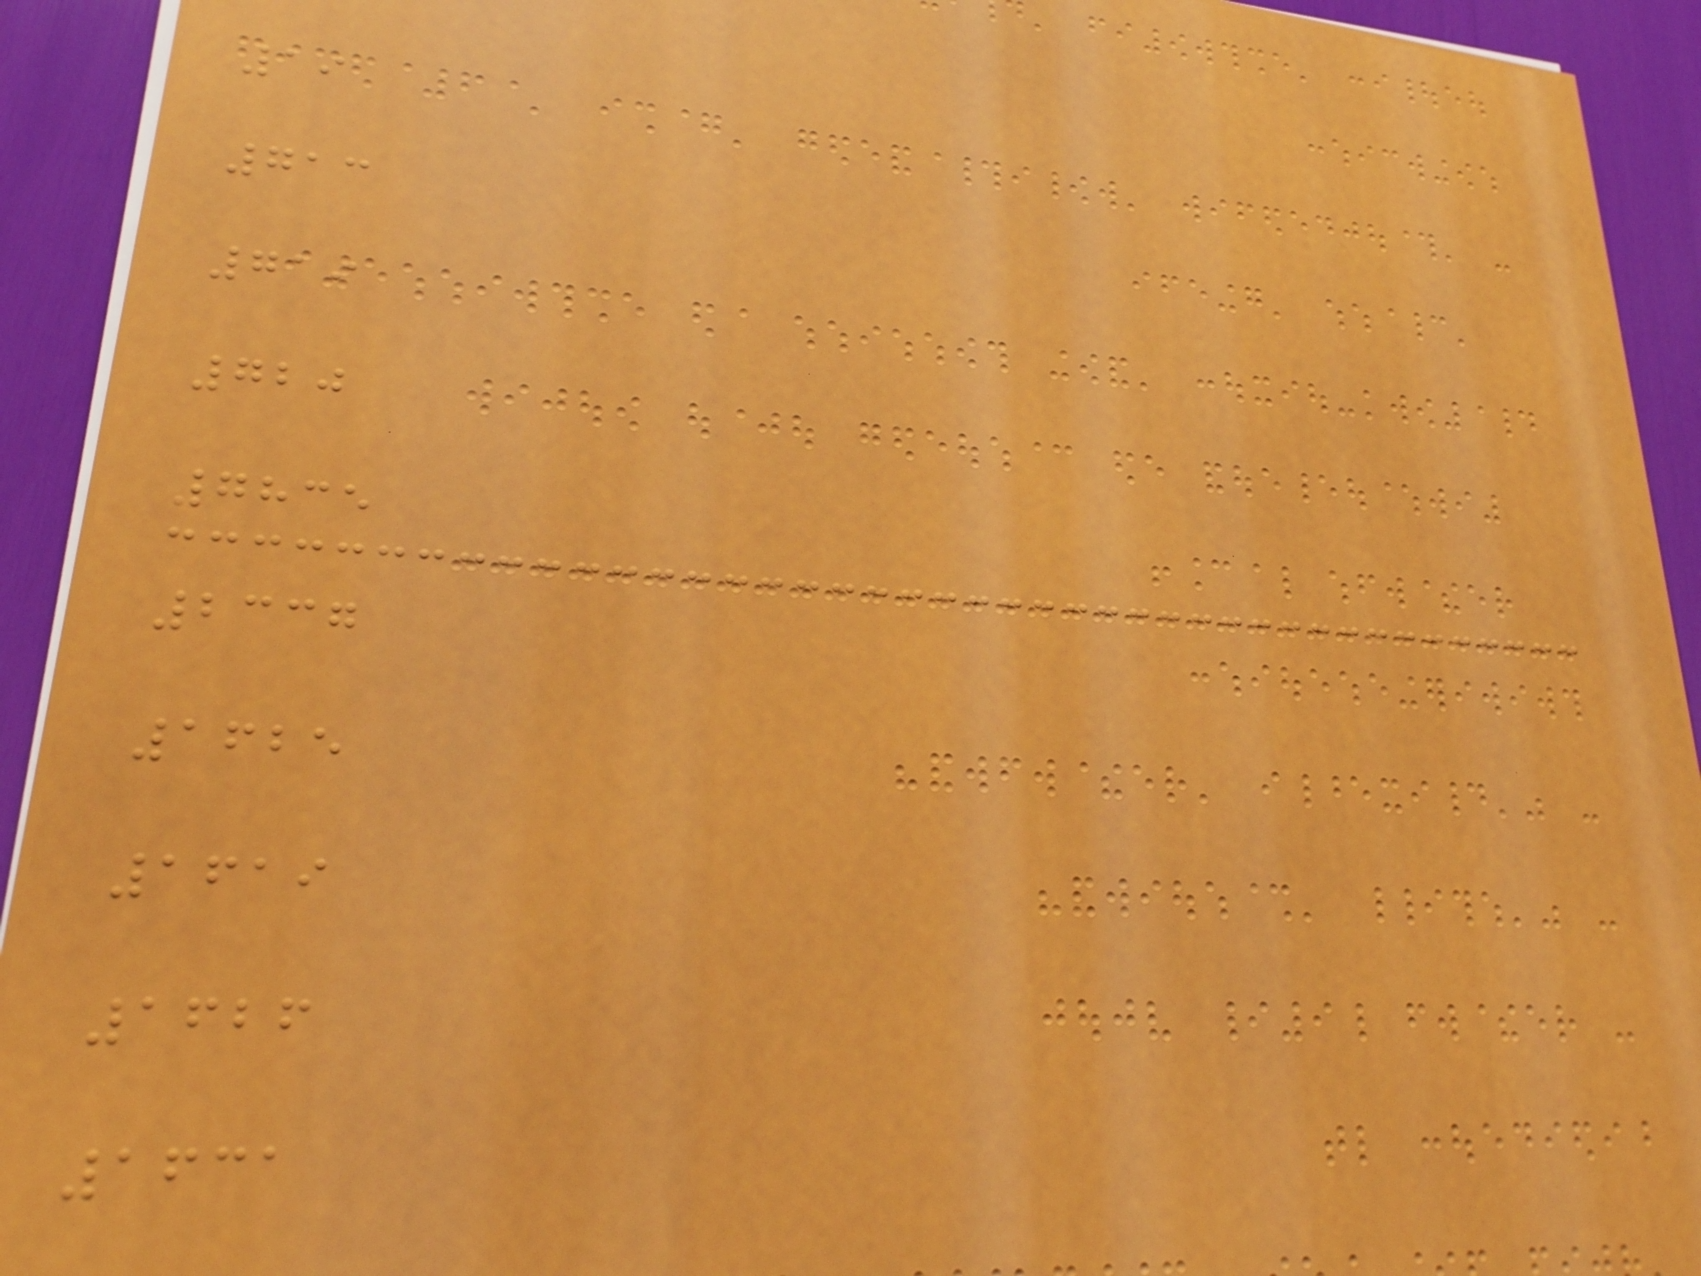19
713
719
720
7835
2337
1625
1619
1626
1631
